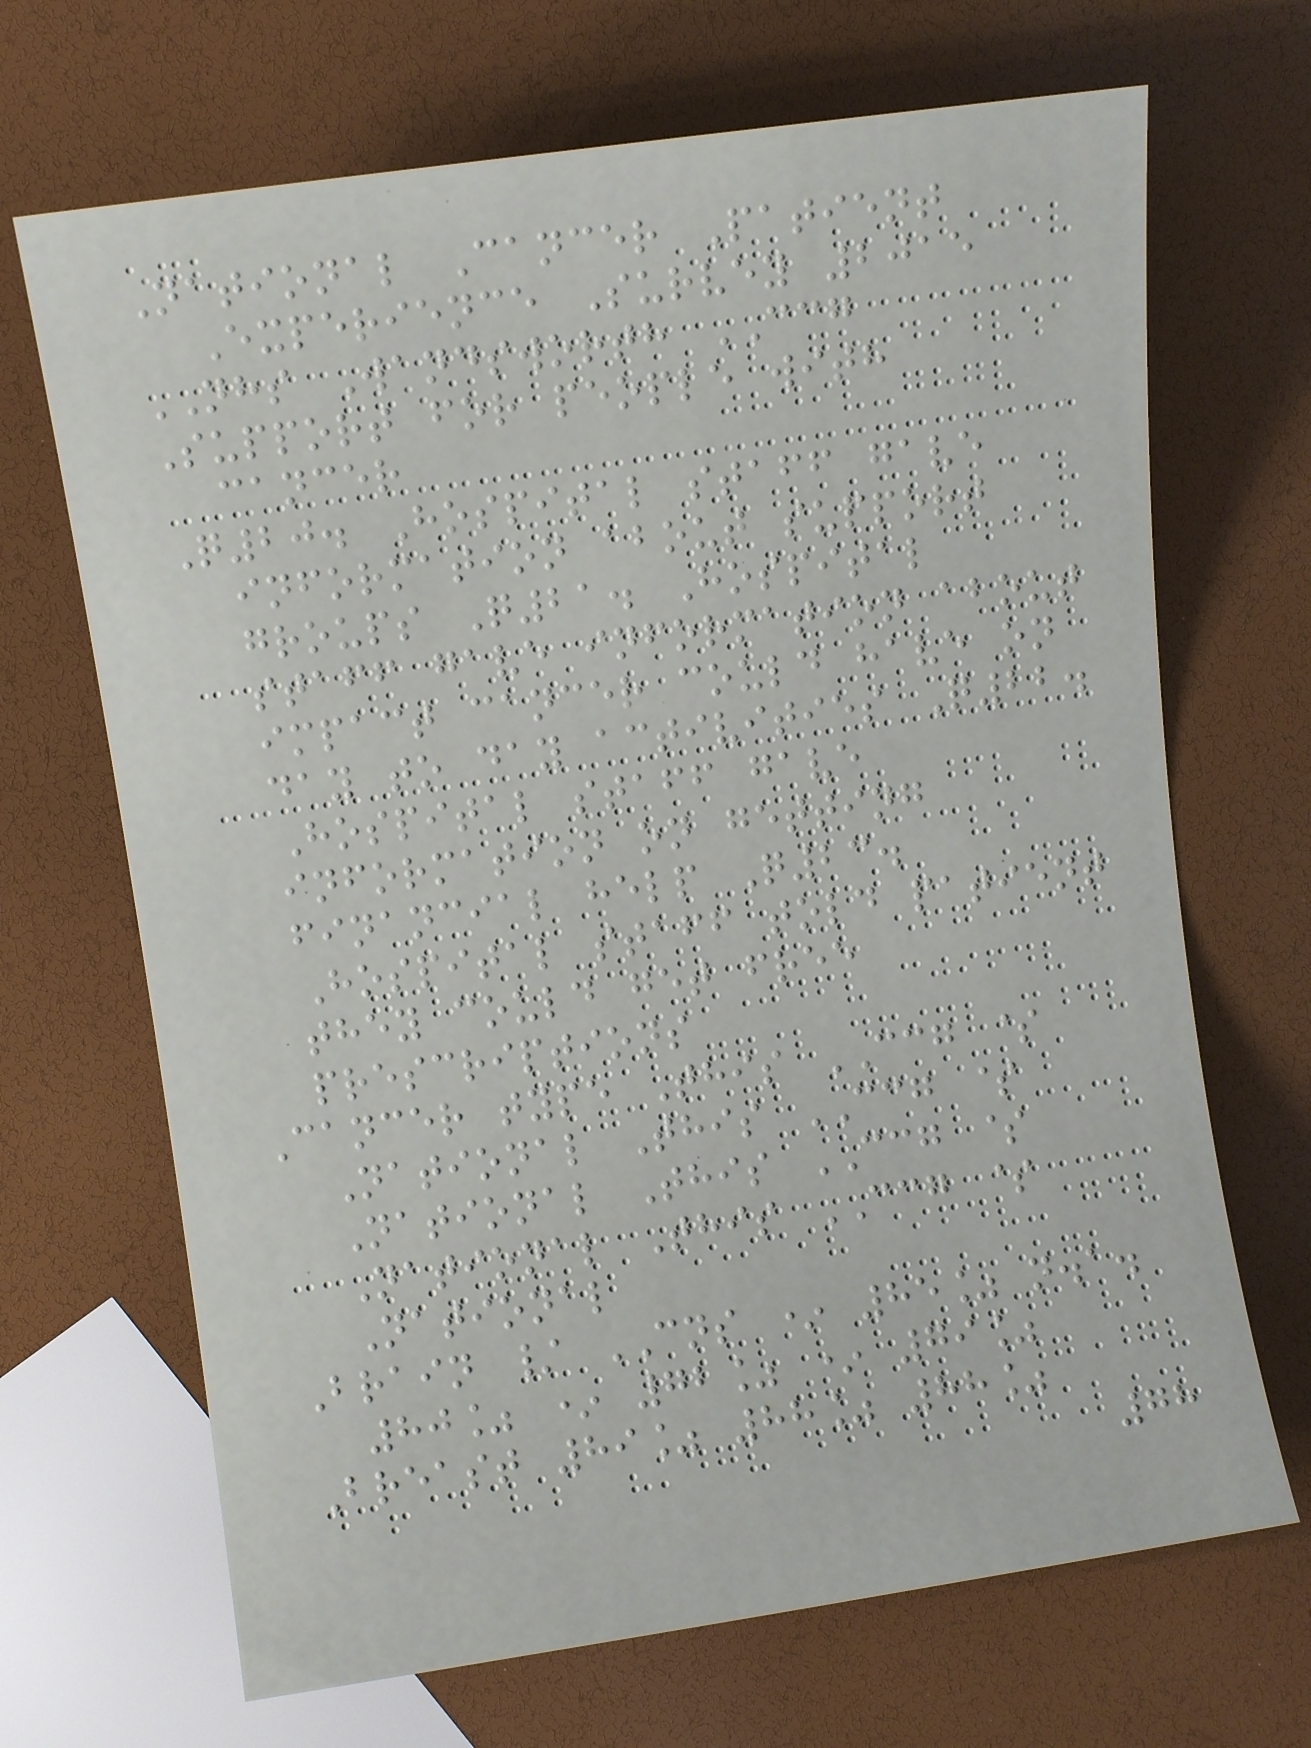National Cancer Patient
Experience Survey 2015
NHS Wandsworth CCG
Support for people with
cancer
Q20. Hospital staff gave
information about support
groups Q21. Hospital
staff gave information about
impact cancer could have on
day to day activities Q22.
Hospital staff gave
information on getting
financial help Q23.
Hospital staff told patient
they could get free
prescriptions
Cancer type This CCG $
National This CCG $
National This CCG $
National This CCG $
National
Brain / CNS * 85% n.a.
80% * 72% * 79%
Breast 89% 88% 88%
78
